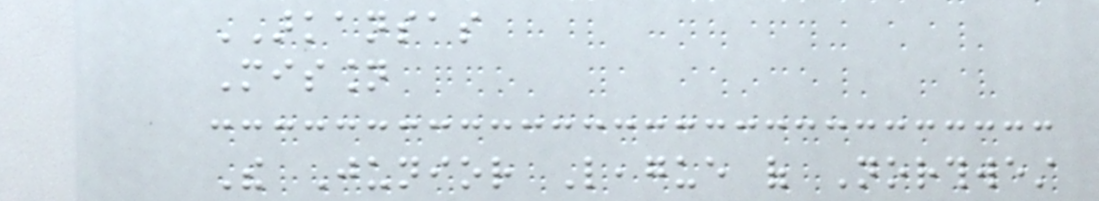ARKANSAS
Mission
The Junior League of Northwest
